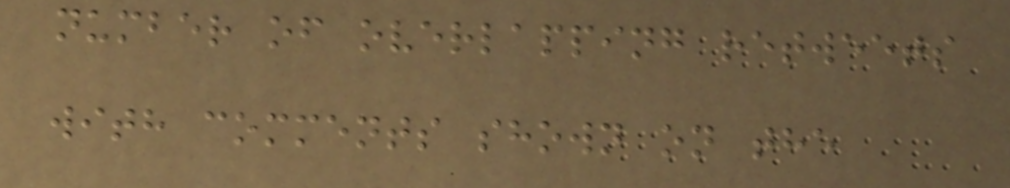number of overlapping retweets
with comments shown on the
